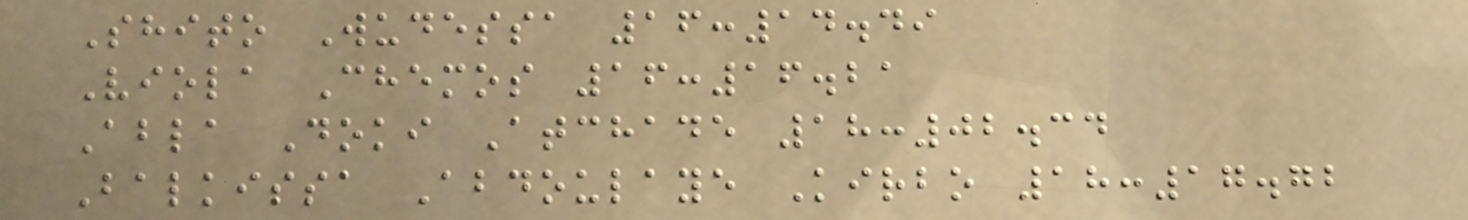Shito Wudessa 16:14.49
Viola Chemos 16:16.21
Abla Doki Atchade 18:02.34
Balkissa Abdoulaye Kirbo 18:17.72
